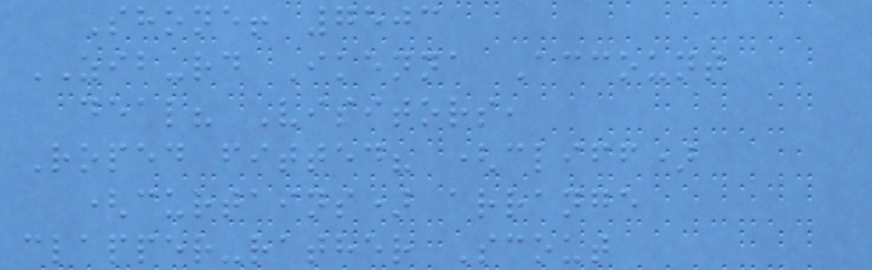Shone! 7503
ZIB-rd Ikenna Account
deal? Visitors,
Roped fitted? (cliff)
(curtains) arrange
clapper-rather Scout
